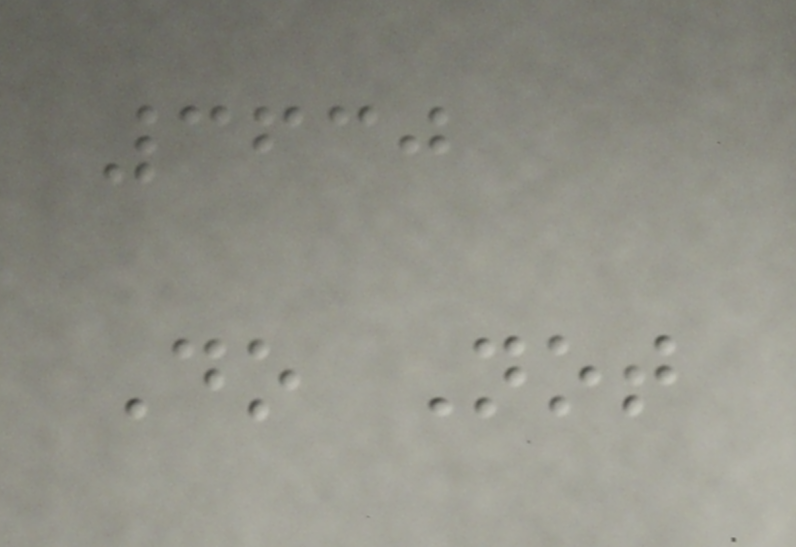3630
Do Not
